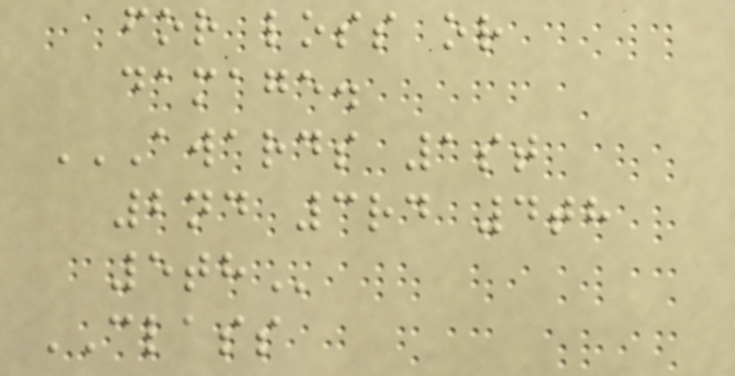for loss or
damage.
AWARDS 1ST
2ND 3RD 4TH
5TH
CLASS
